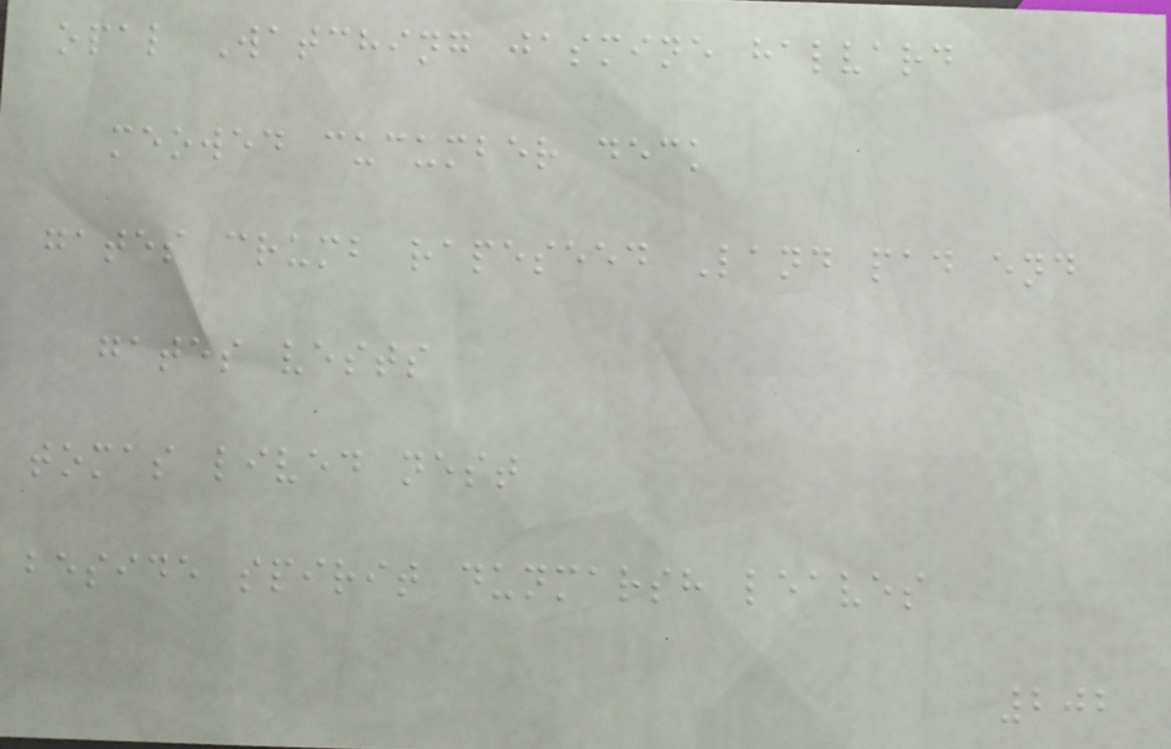opal Watching jasmine halvard
meowed cucumber deck
gates crumb rapeseed Land pad end
gates vests
tomas lived nest
beside spirit dunmarsh leaves
202
